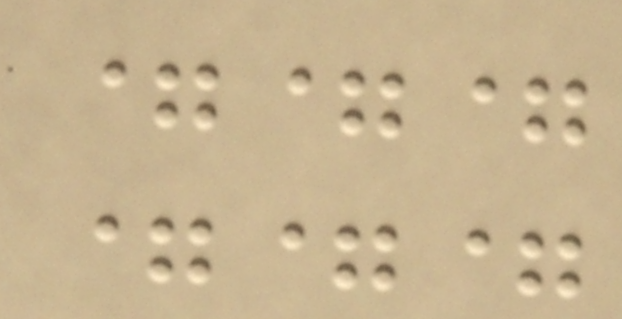===
===
